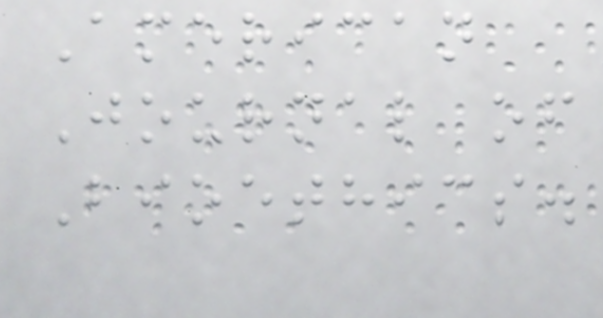American
Journal of
Bioethics.
